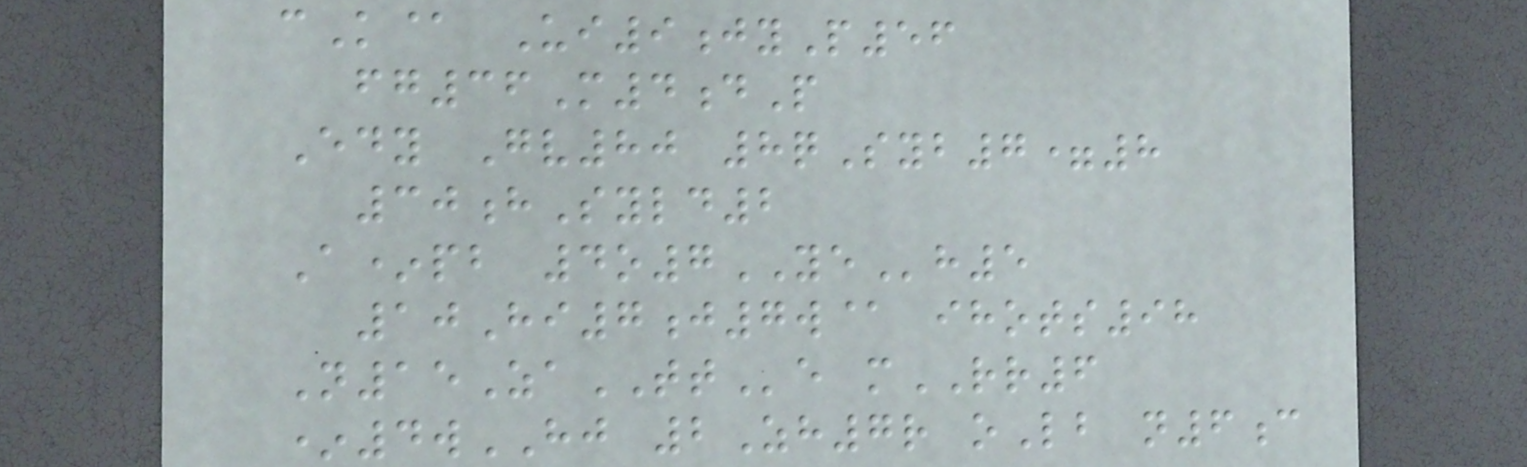cK@ Ui9jyP56
fg36M4dP
Edy Gv80 8qSyb7=8
30hSyld2
A*pb 4o7YEh5
10Hi7j7w@ ihots98
N15ZaTTe mRR6
*4wHJ 2Zh7r oLb n6c
